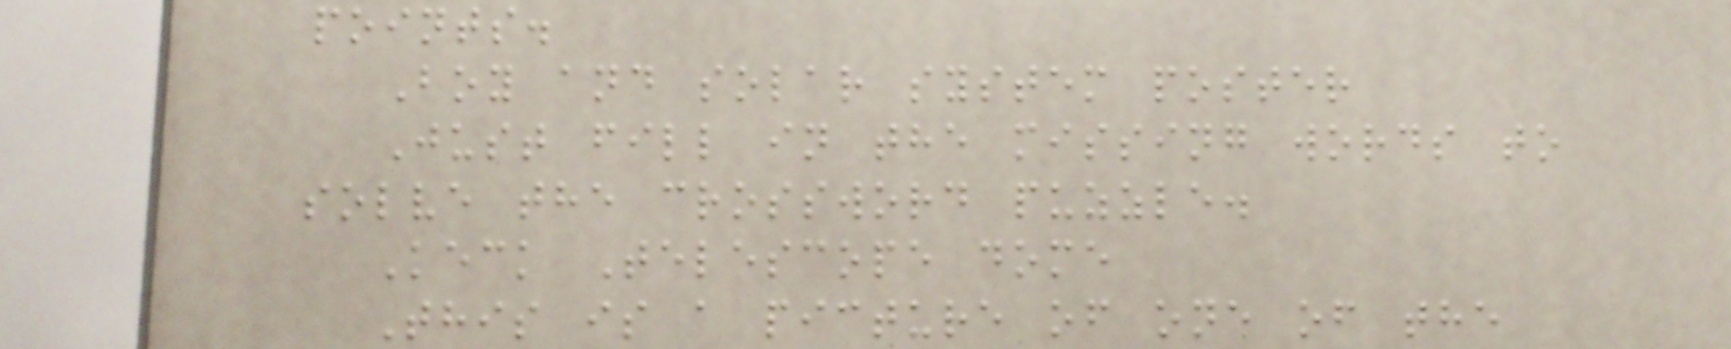points.
Boy and solar system poster
Just fill in the missing words to
solve the crossword puzzle.
Keck Telescope dome
This is a picture of one of the
